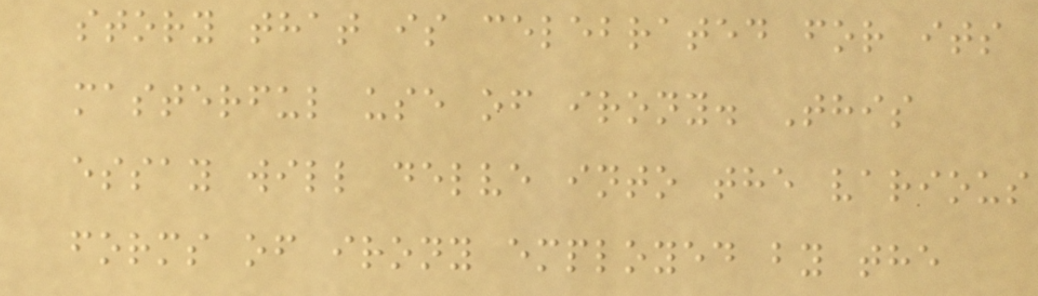story that is celebrated for its
masterful use of irony. This
essay will delve into the various
forms of irony employed by the
